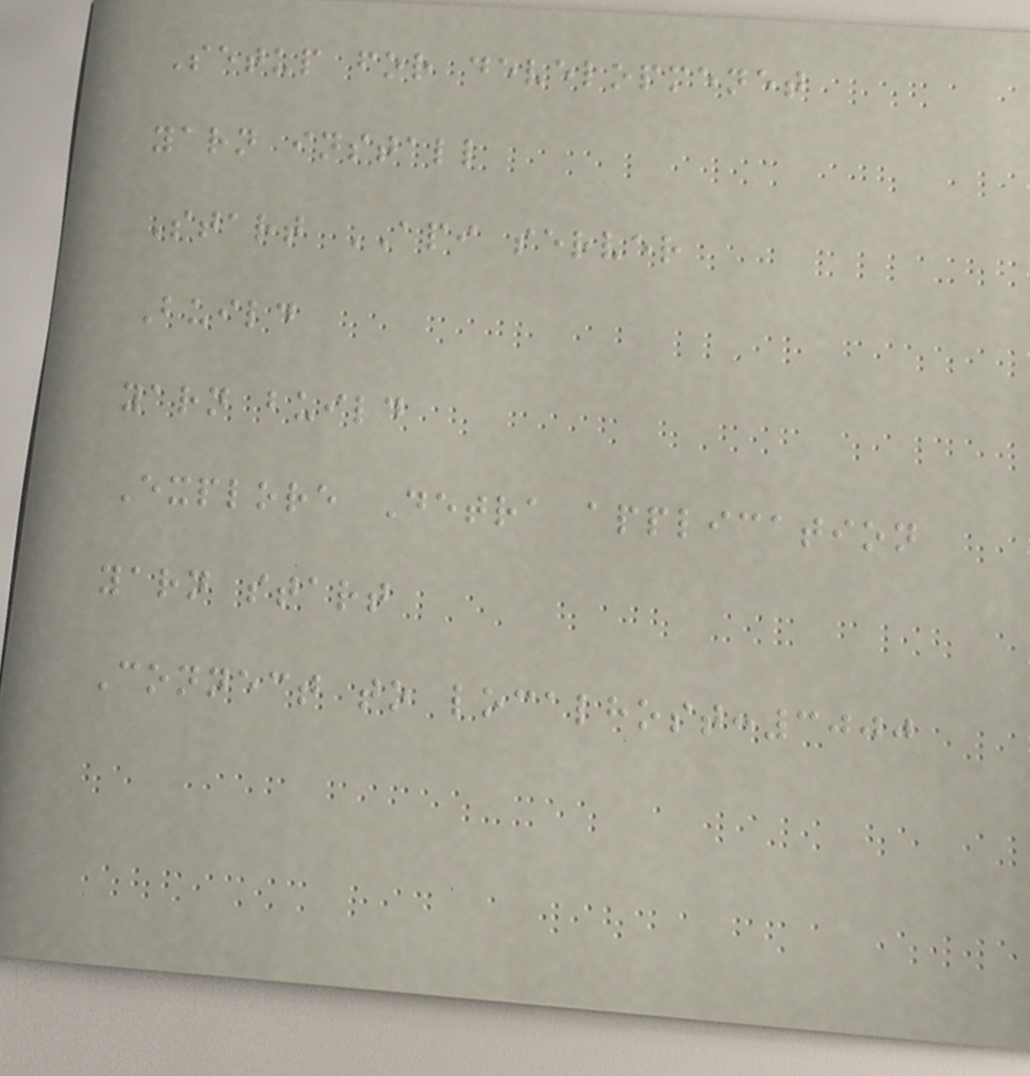Setup for developmenet
yarn install
Start API server
Build
yarn build
Explore Detra application
yarn start
Connect to localhost:3000
